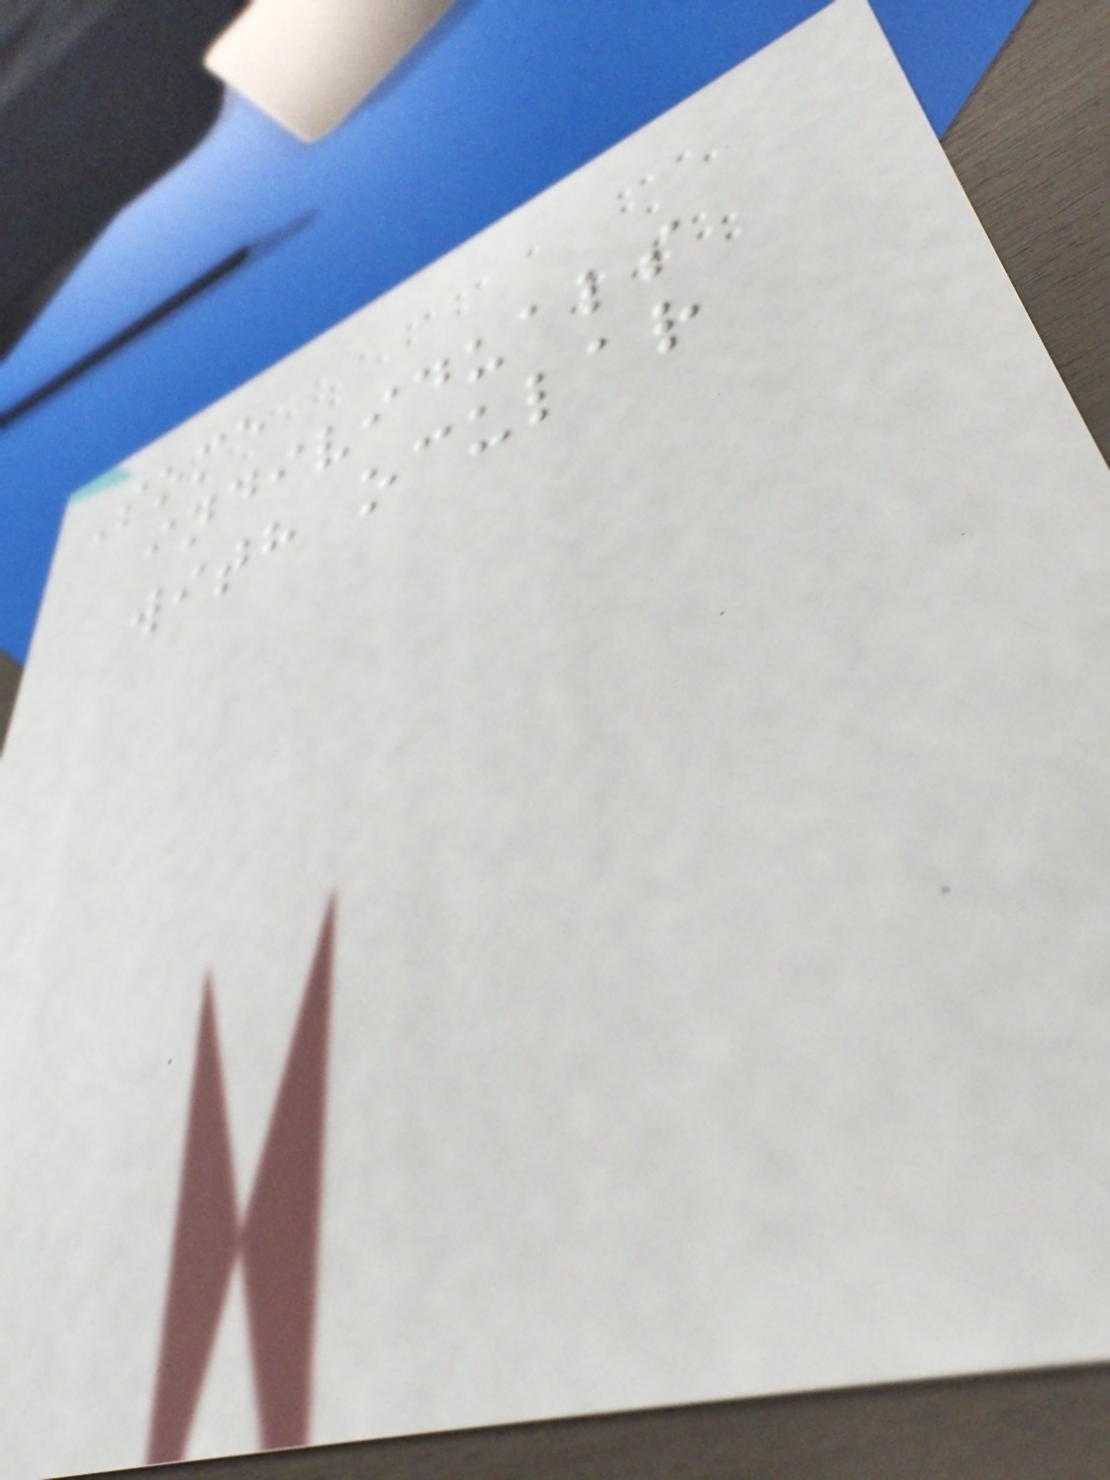Some
individuals
with ocular
